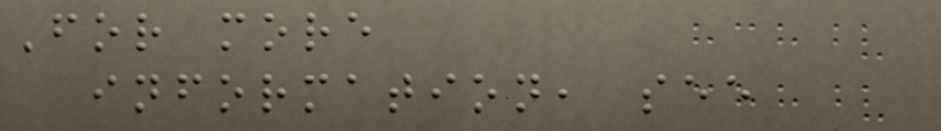For more
information, see
